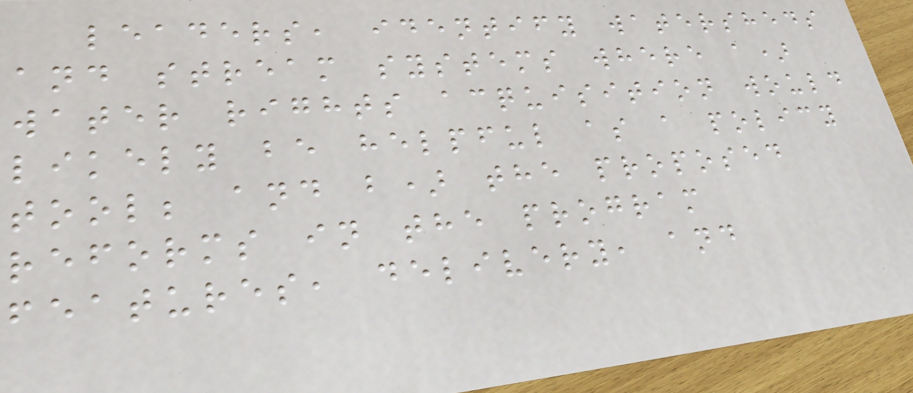leaders, identify watersheds
and stream systems where a)
water rights acquisition would
likely be helpful as a policy
tool; and b) the proposed
reforms in the program
features, delivery, and
